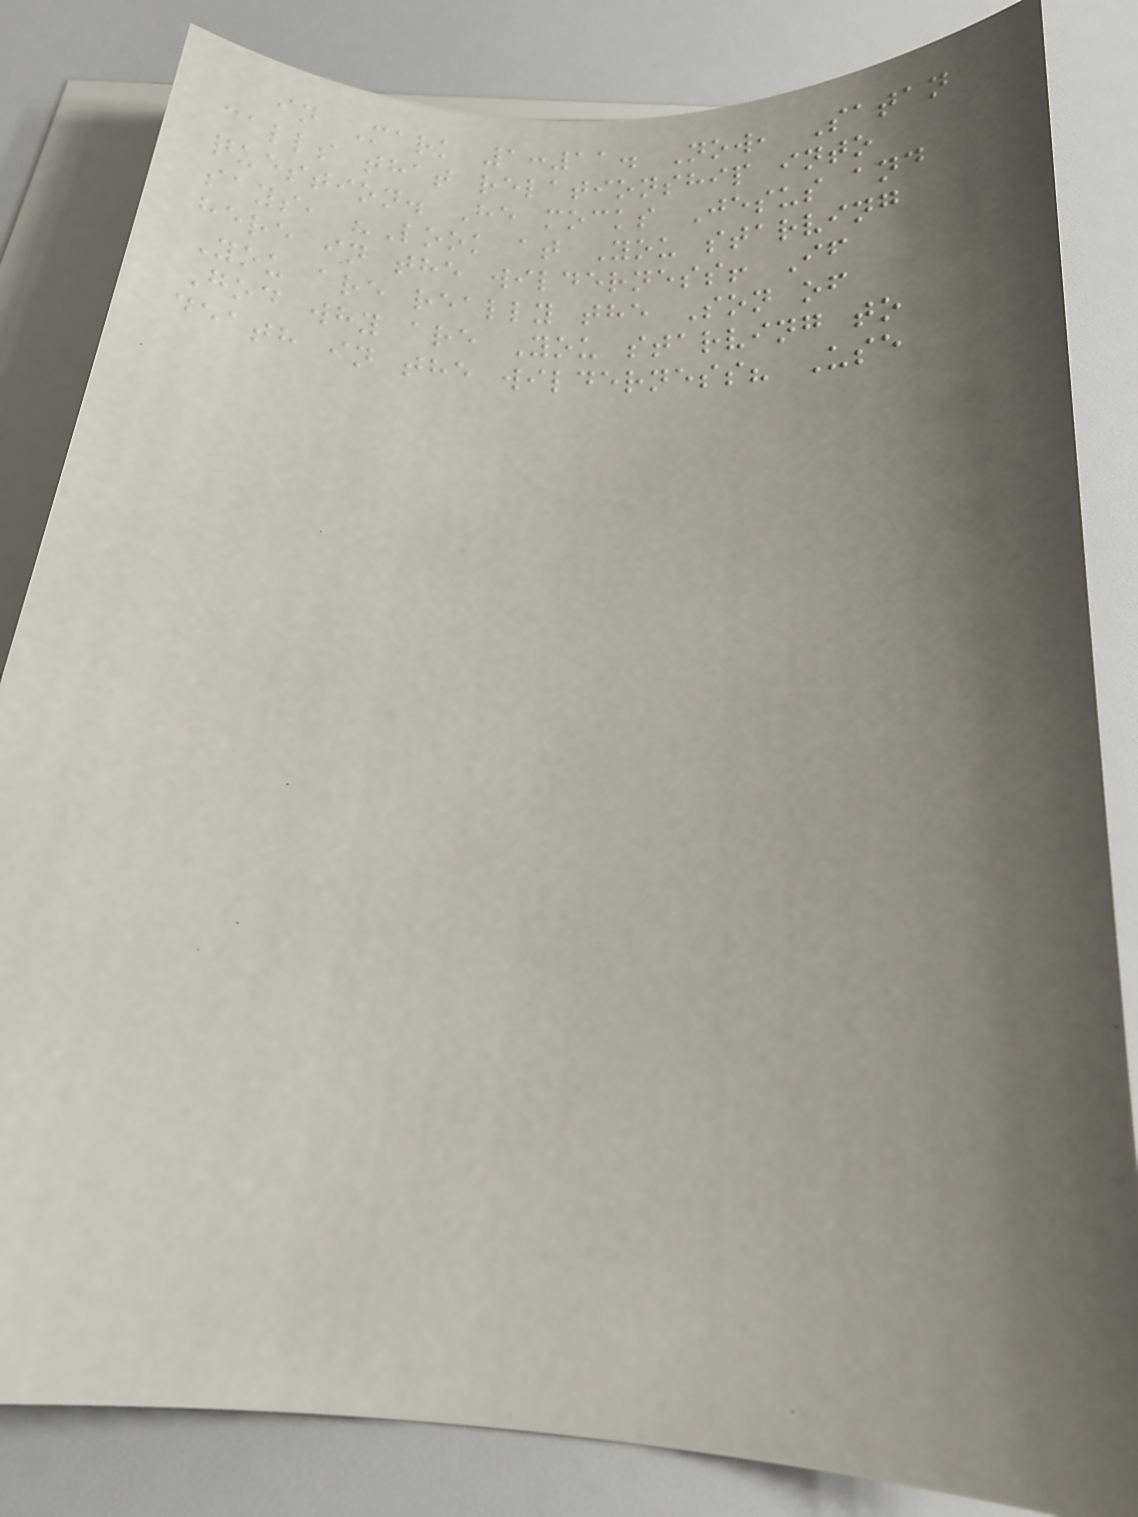in Mark 1:11. Now, Satan
calls that relationship into
question. He mocks Jesus and
says, "Look at You starving
here in the wilderness! If
You are really the Son of
God why are You starving to
death in the wilderness? Use
